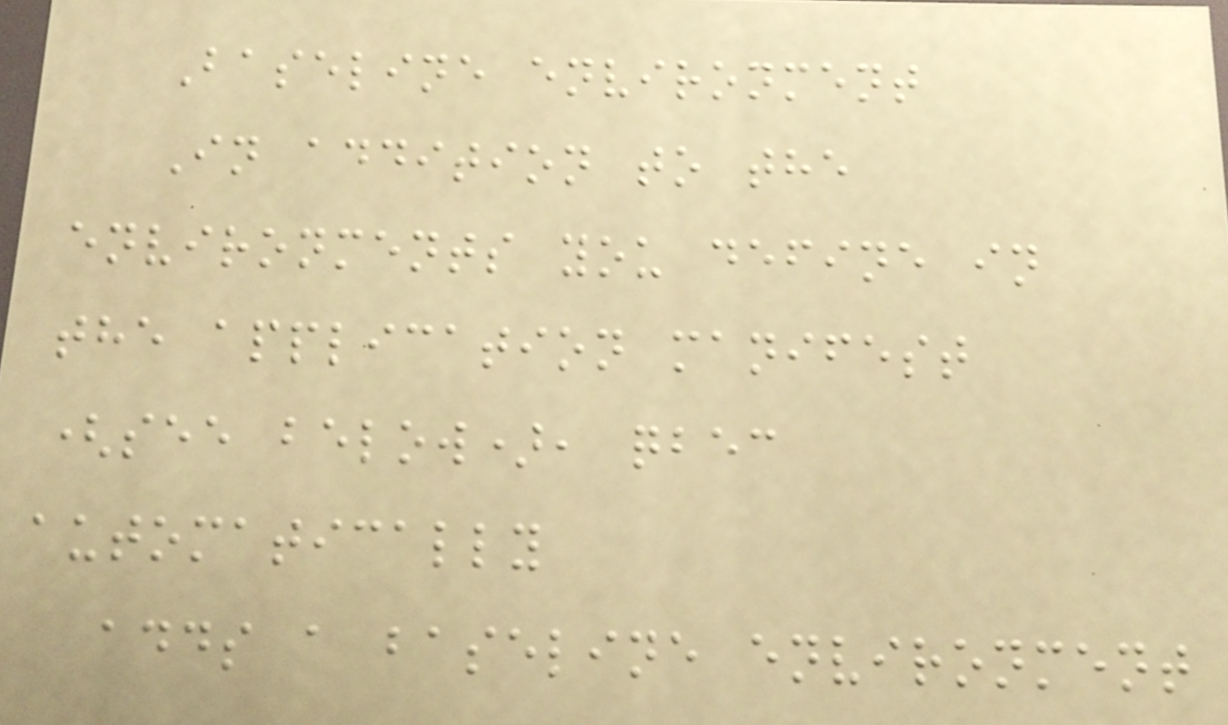Baseline environment
In addition to the
environments you define in
the application manifest
(see below), qbec
automatically
adds a baseline environment
